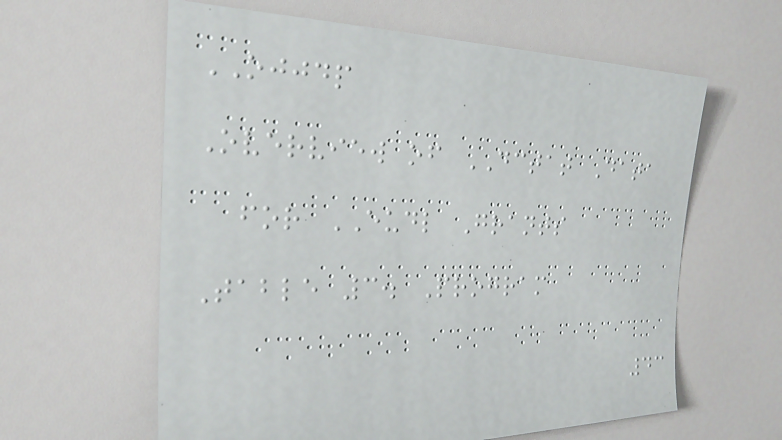OJJDP
Overview of DCTAT Data
for EUDL Grants
Table 3. Program
43
